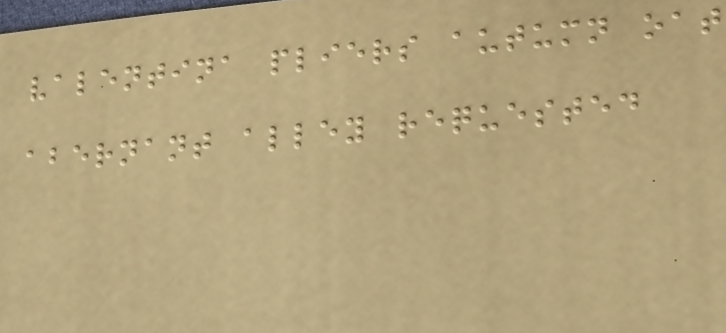valentina pliers autumn oat
abernant alley requested
